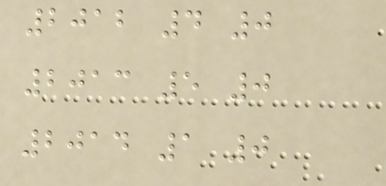2012 4 0
2013 5 0
2014 1 0
